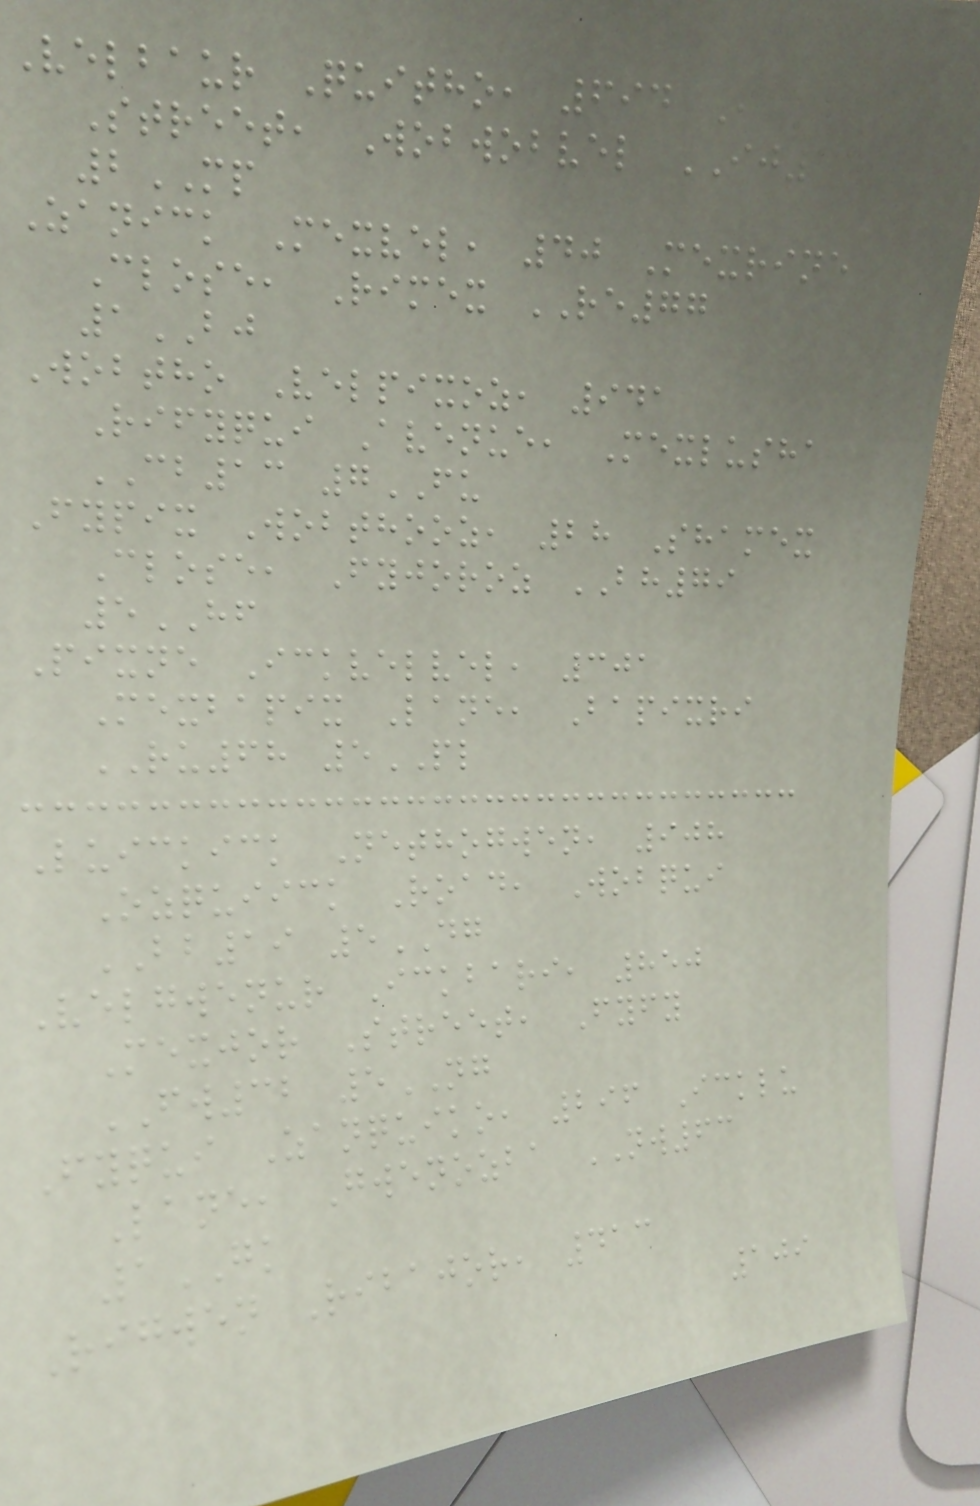Velbaur Quitho, 694 Ickba
Street, Wobwobvel IJ14
2MP
Zanick Mexvel, 40 Mexrine
Close, Rimex RE77
1BJ
Wobtho Velpixoz, 941
Rifyqui Avenue, Mexlusha
CB13 7FU
Fypix Wobthooz, 28 Shamex
Close, Fyjoroz BH79
5HF
Pixne Ickvelvel, 301
Mexbapix Lane, Bapixri
RU68 5PL
Luickick Nethogwen, 908
Ozquiick Road, Wobqui
BB19 5DG
Velgwenur Ickbari, 850
Mexjor Street, Fyfy
FW32 5NG
Fyqui Zanquiko, 296 Icklu
Lane, Gwenozba NW63
1GK
Rigwen Ribajor, 413
109
